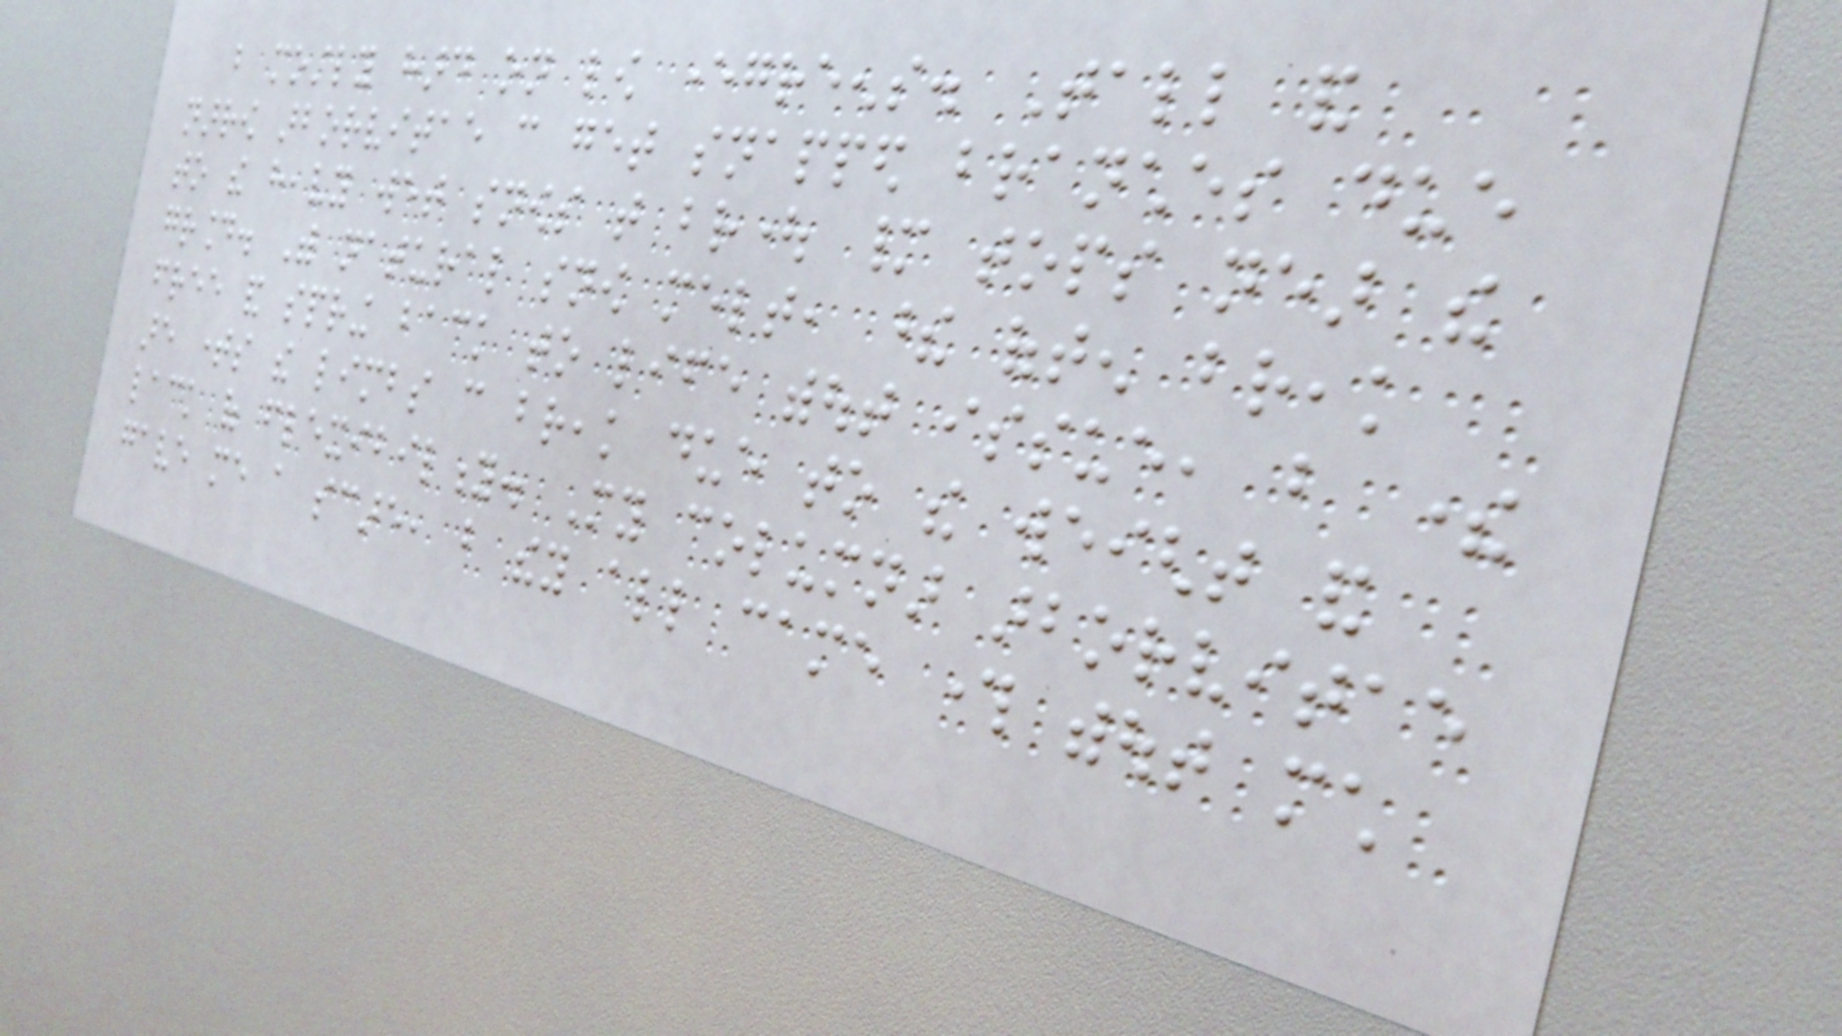but mostly hard on low evergreens. Tall and
narrow arborvitae can get snapped branches due
to the heavy wet snows that brought many tops near the
ground. With natural snow melt, these often break
free and spring back to life without issue, but there
are times the limbs can break due to the weight and
lack of flexibility. My columnar arborvitae
gave me a scare, but they all came through without much
